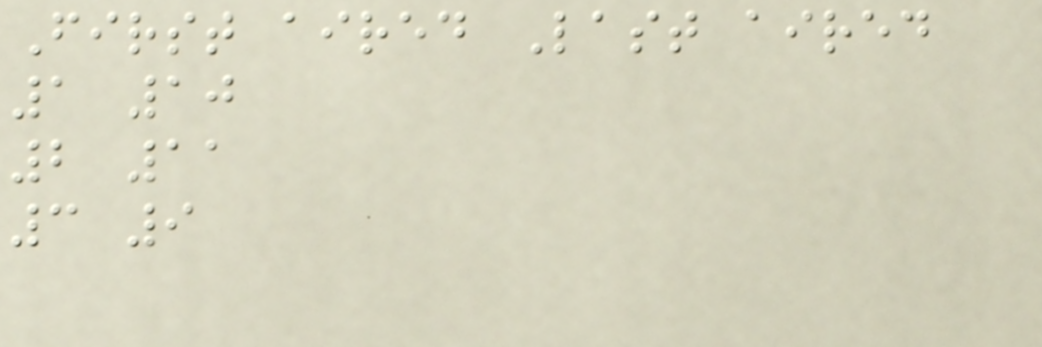First aired Last aired
1 10
2 11
3 9
